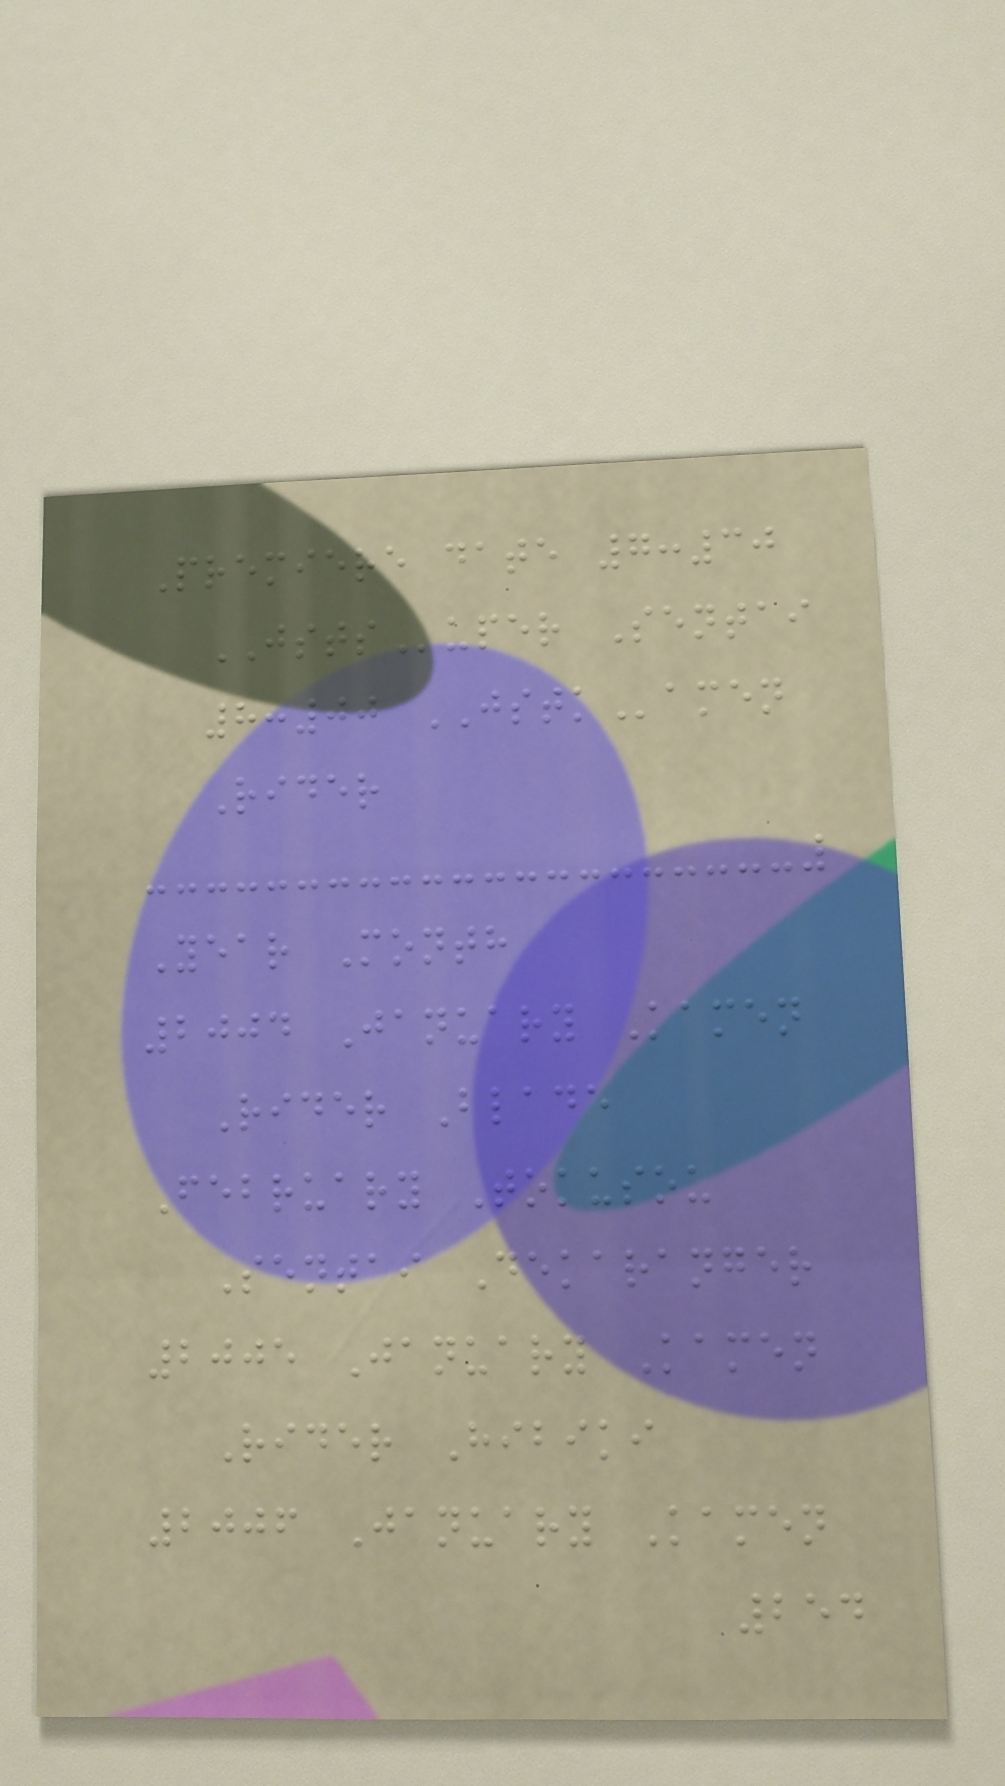Premiere date 7:30
JSTSuper Sentai
8:00 JSTKamen
Rider
Year Month
2004 January Kamen
Rider Blade
February Tokusou
Sentai Dekaranger
2005 January Kamen
Rider Hibiki
2006 January Kamen
254
